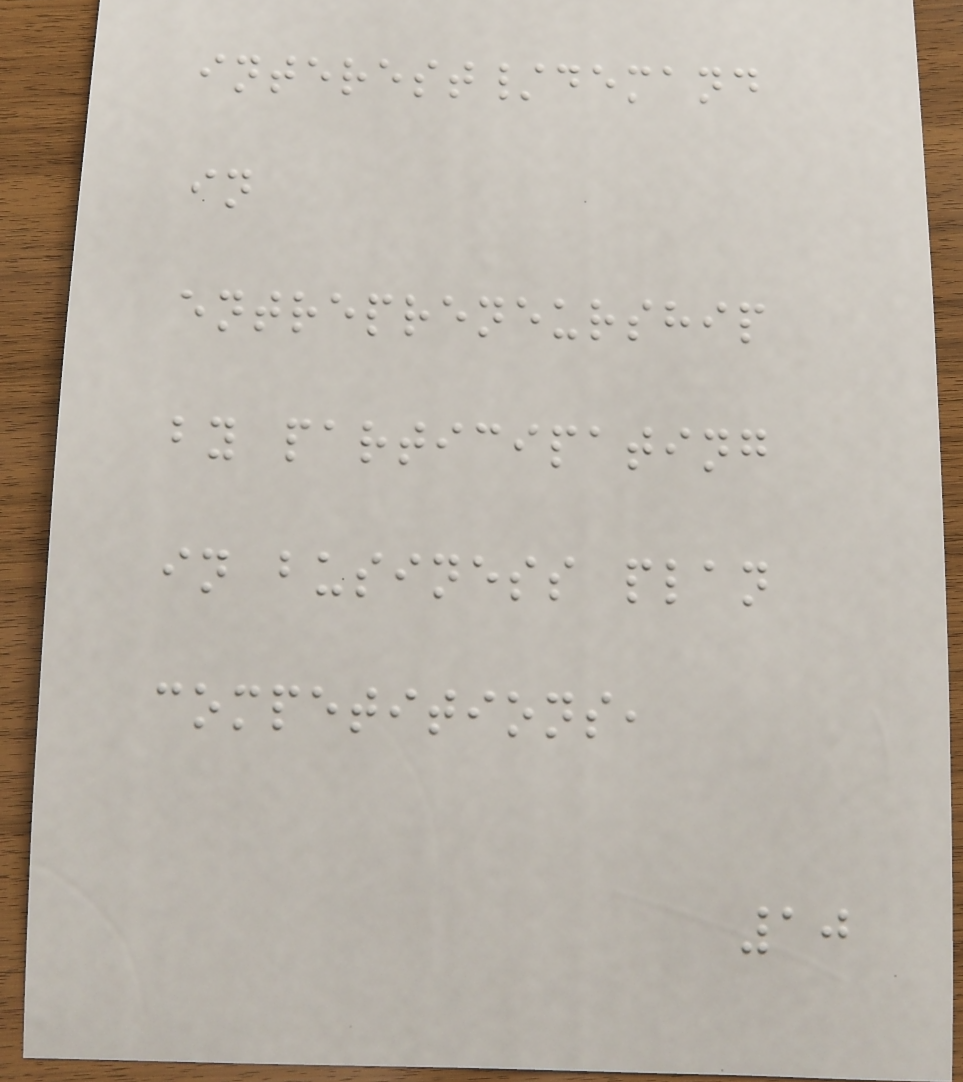interest/demand
in
entrepreneurship
by participating
in business plan
competitions,
10
